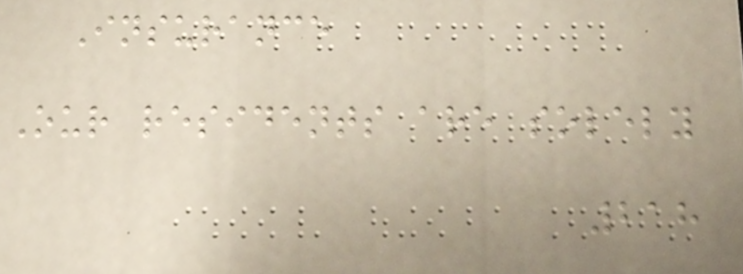Insurance
Our residents are solely
218
